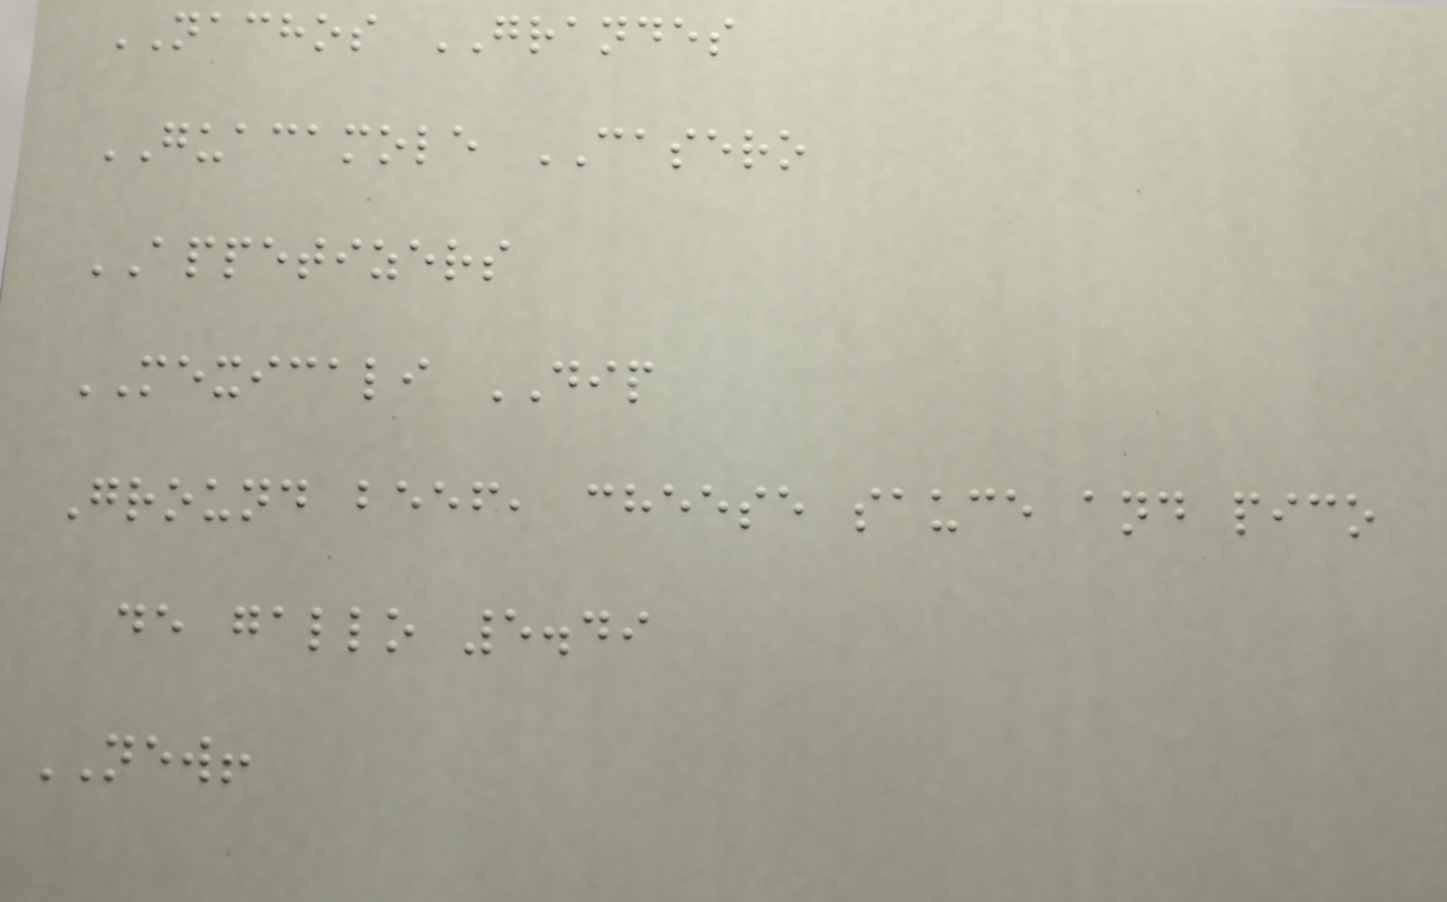NACHOS GRANDES
GUACAMOLE CASERO
APPETIZERS
MEXICALI DIP
Ground beef, cheese sauce and pico
de gallo 5.49
NEW!
